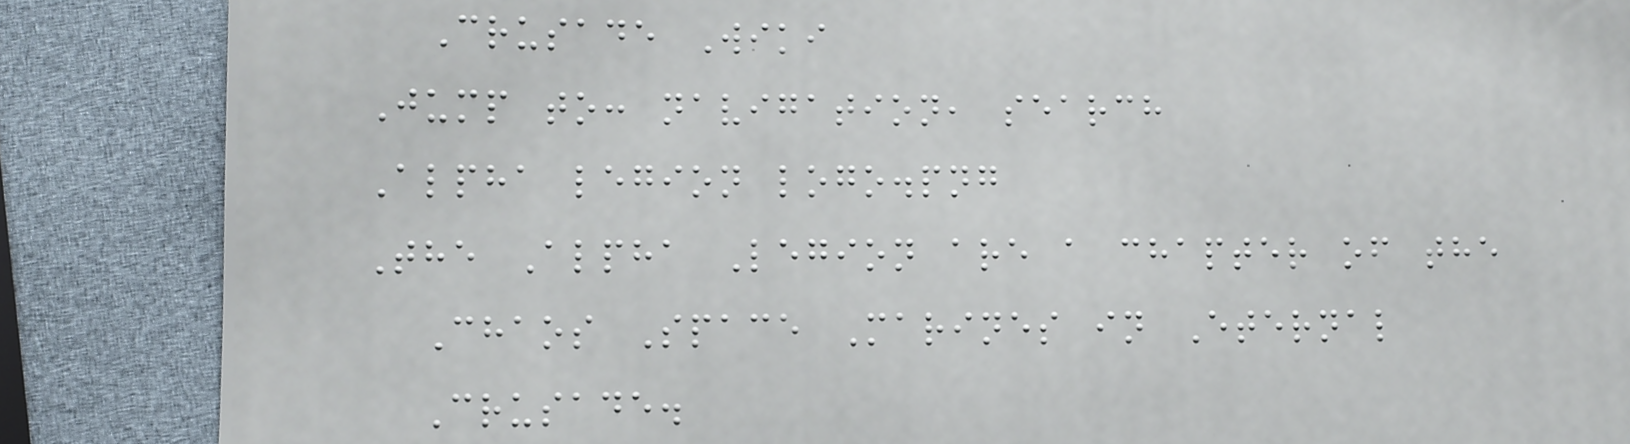Crusade Wiki
Jump to: navigation, search
Alpha legion logo.png
The Alpha Legion are a chapter of the
Chaos Space Marines in Eternal
Crusade.
